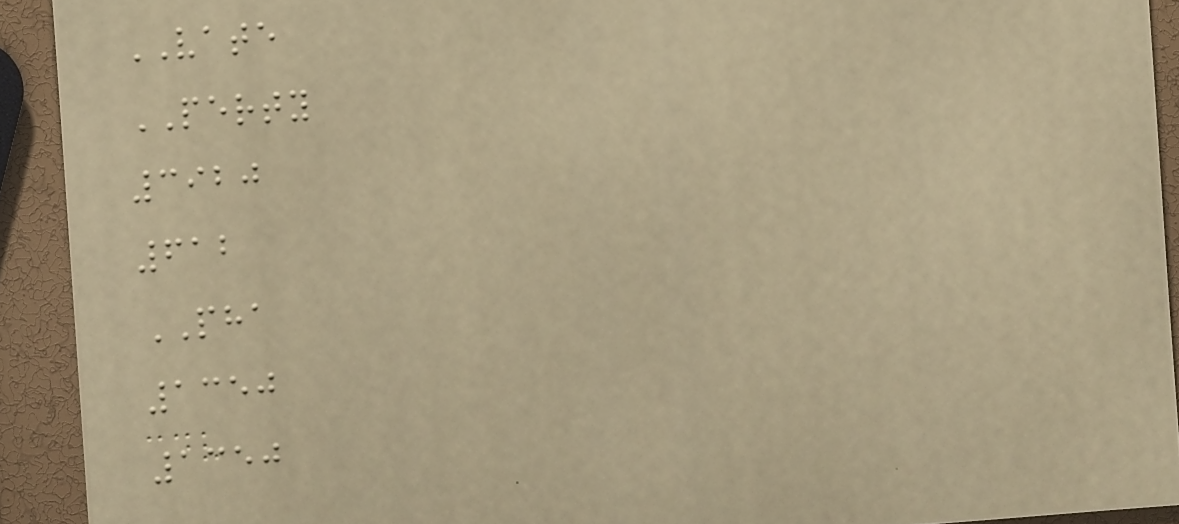VATE
PERTY
3920
612
PHA
1350
1350
